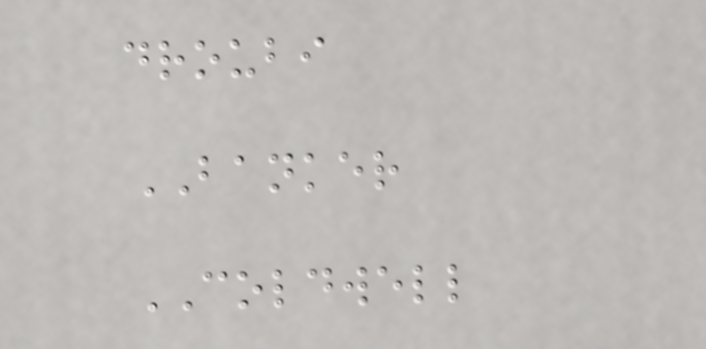droubi
BANKER
COLDWELL
